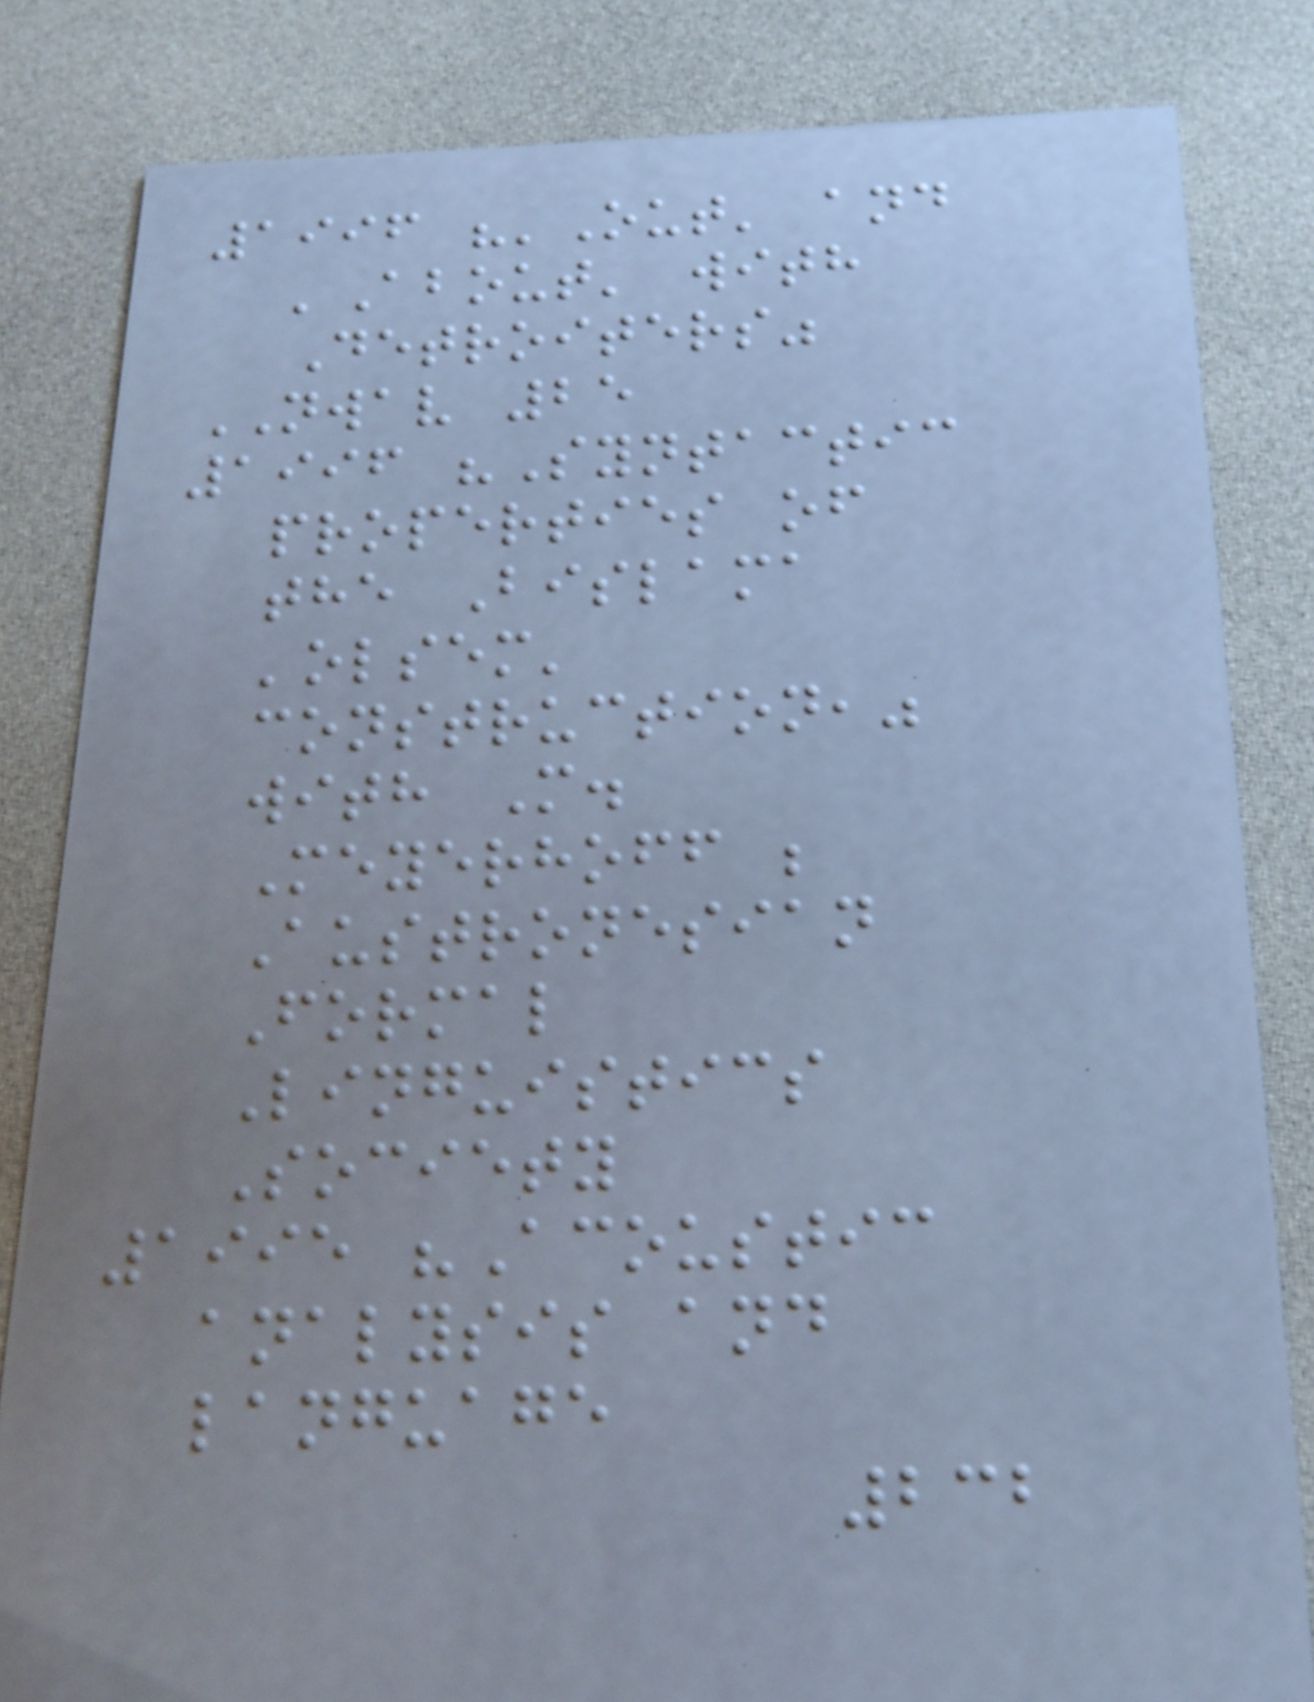1996 "'Out' and
'About' with
Detroiters"
NWAV 25
1996 "Syntactic
properties of
the Bislama
'olsem'
construction,"
with M.
Meyerhoff ;
Austronesian
Formal
Linguistics
Society
1995 "Acoustic
analysis and
language
232
